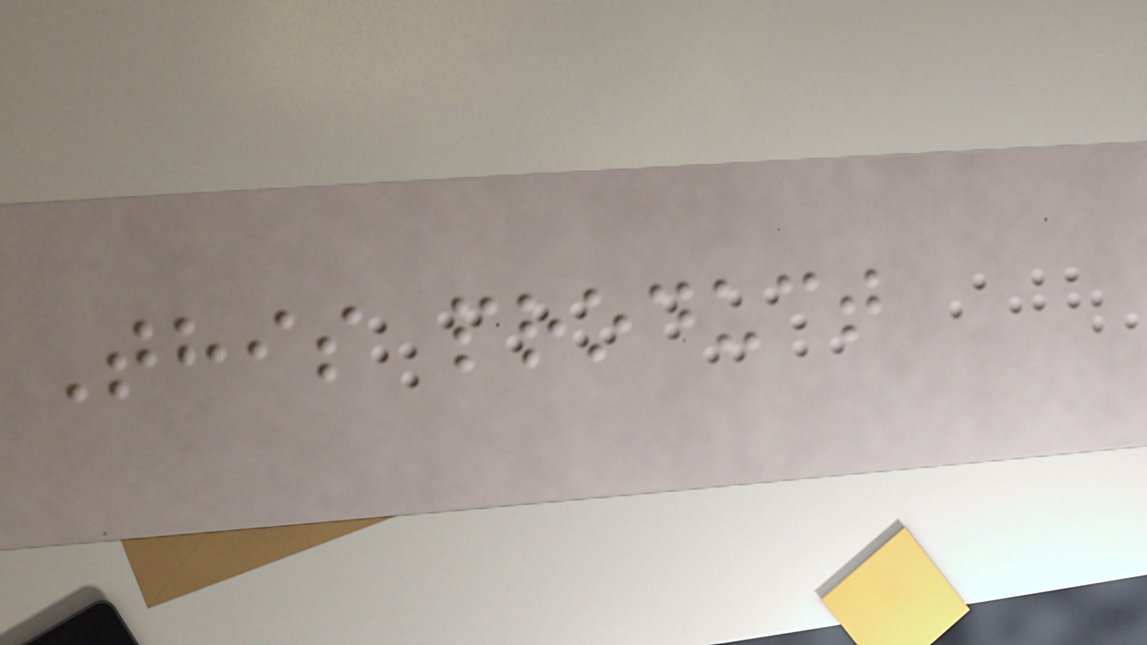This product
